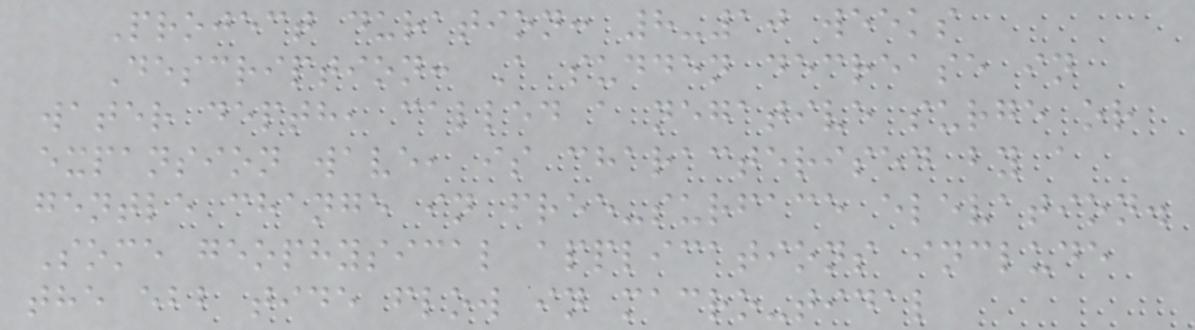Project duration: 8-10 weeks
Description: A sudden decrease in
water depth, called a negative surge or
expansion wave, is characterised by a
gentle change in free-surface elevation.
Some geophysical applications include
the ebb tide flow in macro-tidal
